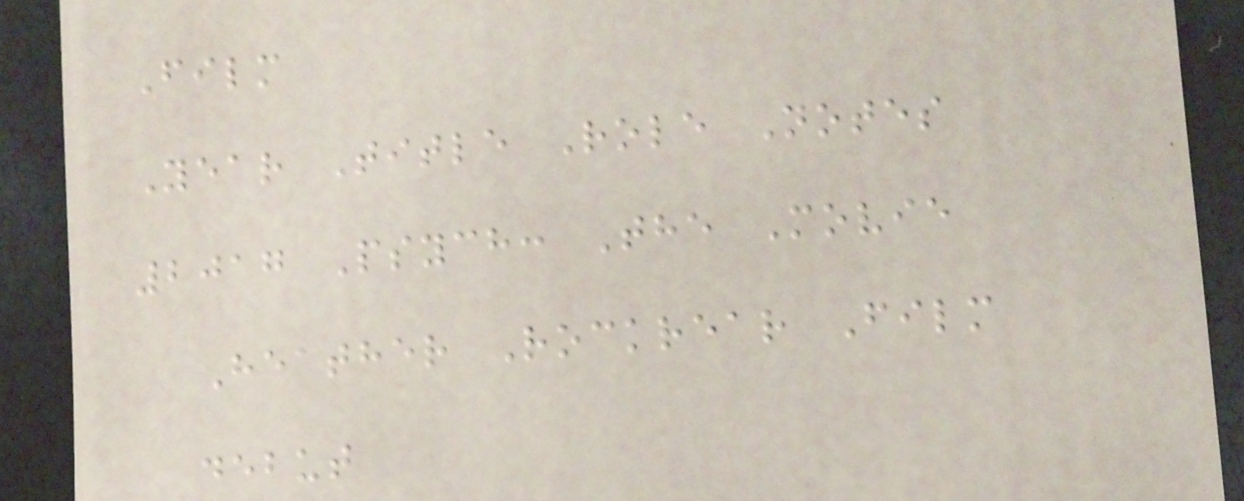Film
Year Title Role Notes
2017 Psych: The Movie
Heather Rockrear Film
debut
